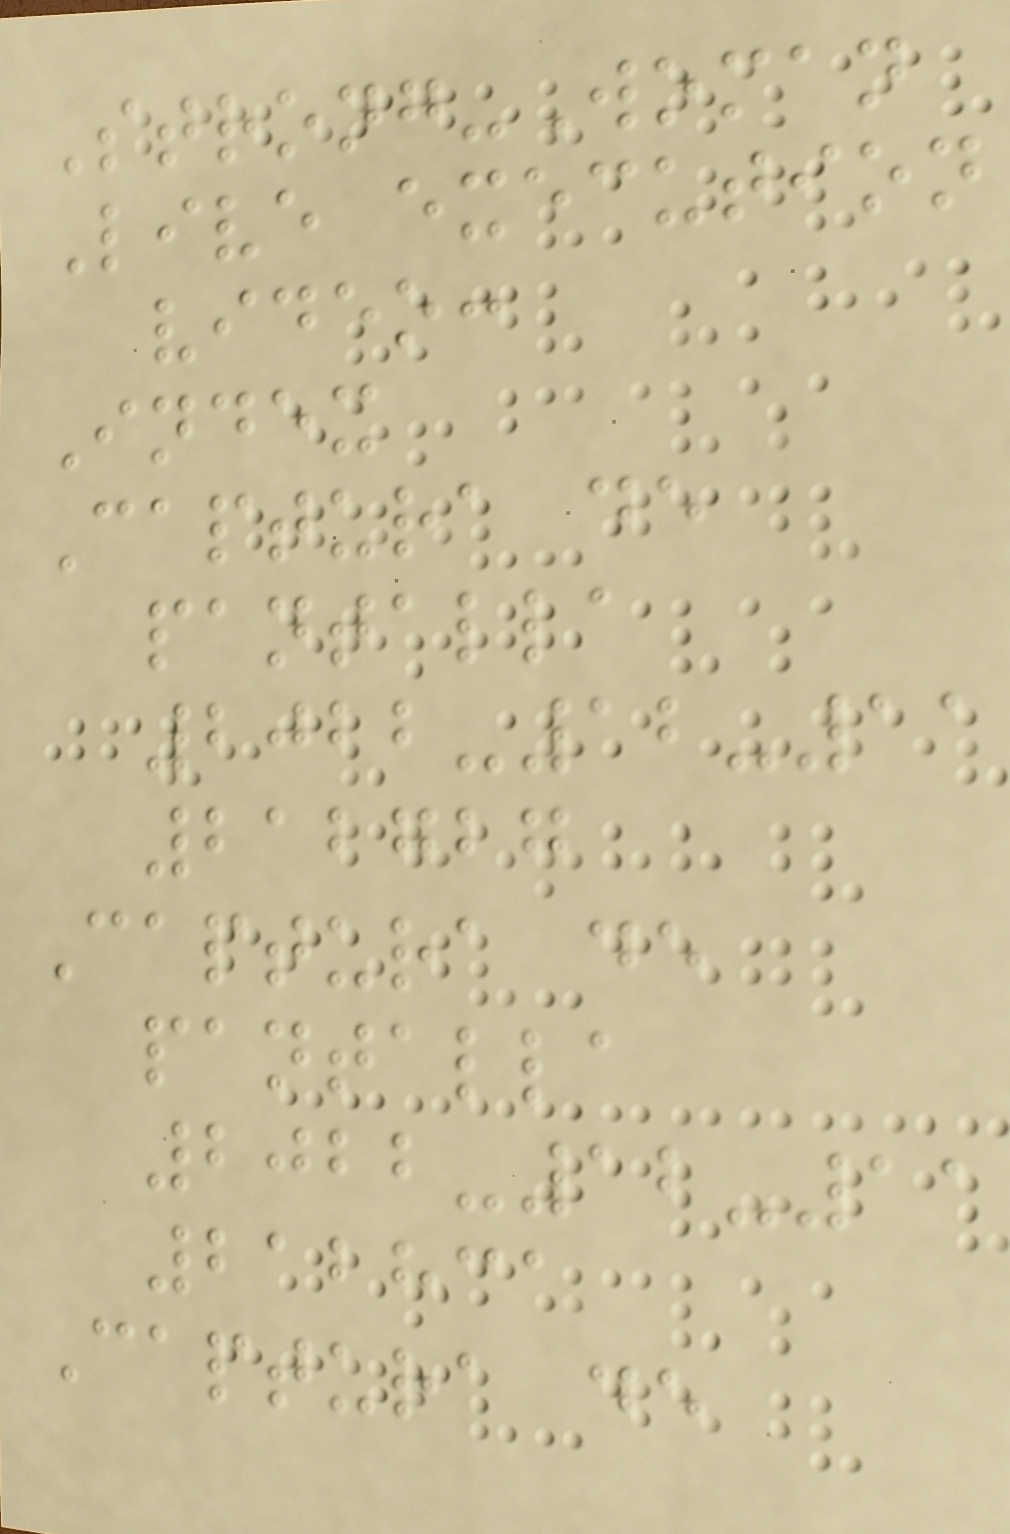Strong-Woman
Live execution
video:
Index
Captura de
pantalla
2022-12-11
212727
Captura de
pantalla
2022-12-11
212831
Captura de
